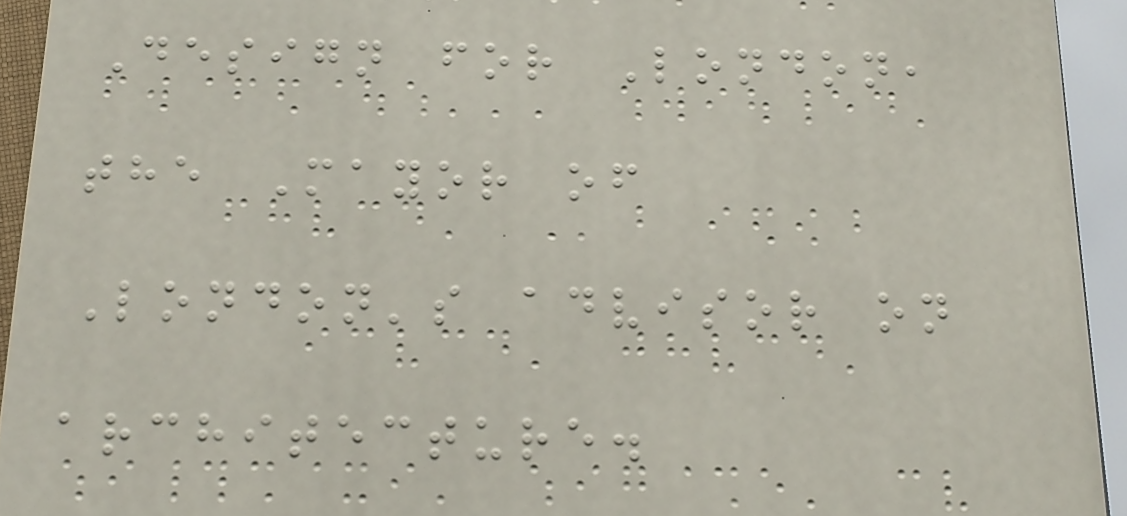Design for London,
the Mayor of
London's advisor on
architecture.
